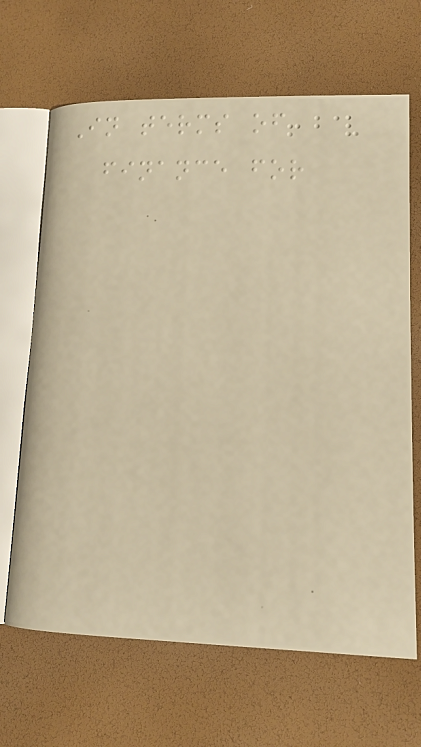In terms of
finance for
